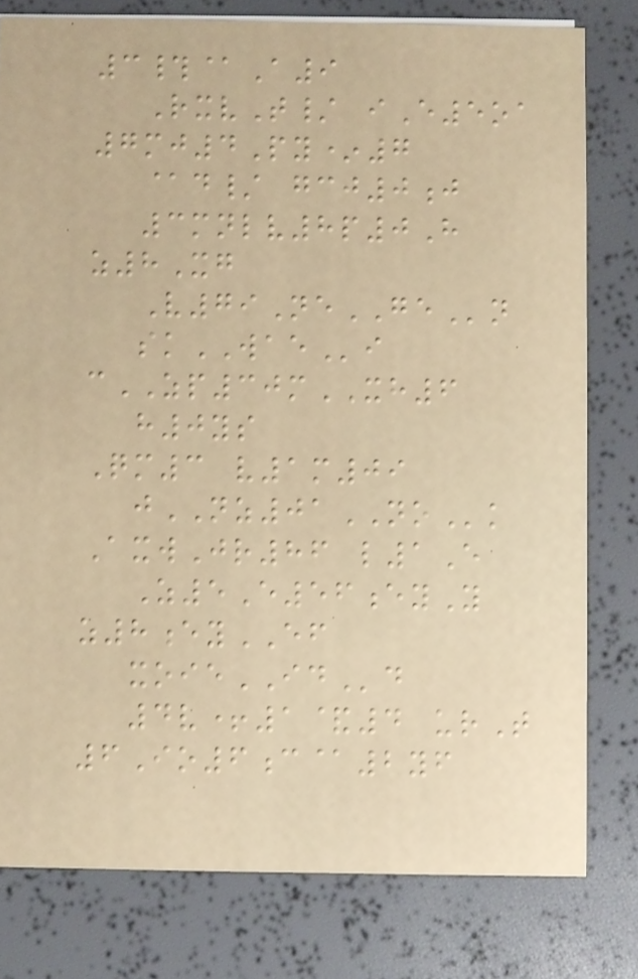3#@A9
RxvT/ iE5oa
7mj4Py*7
@d/ gcj0j
3mnlv8p0H
z8Xg
V79NeGEn
skWAEi
cZP30mXH6
h0ys
Qm3 v1m09
jNZ01NOk
AxwJr86 l1E
Z5E56eyY
z8eyEF
xoieIDd
4v+1&4 urT
6Io6c@2yf
